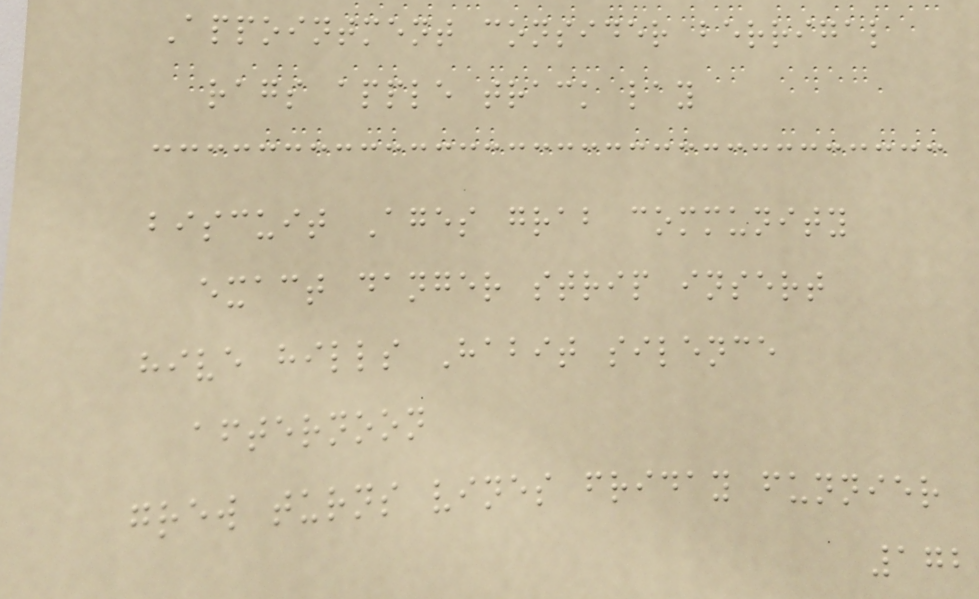Appointment consider berrigal
rags apple track lay
biscuit Ages grab community
exact danger strip insert
hive hills Habit silence
afternoon
grew turns vines friday funnier
172
